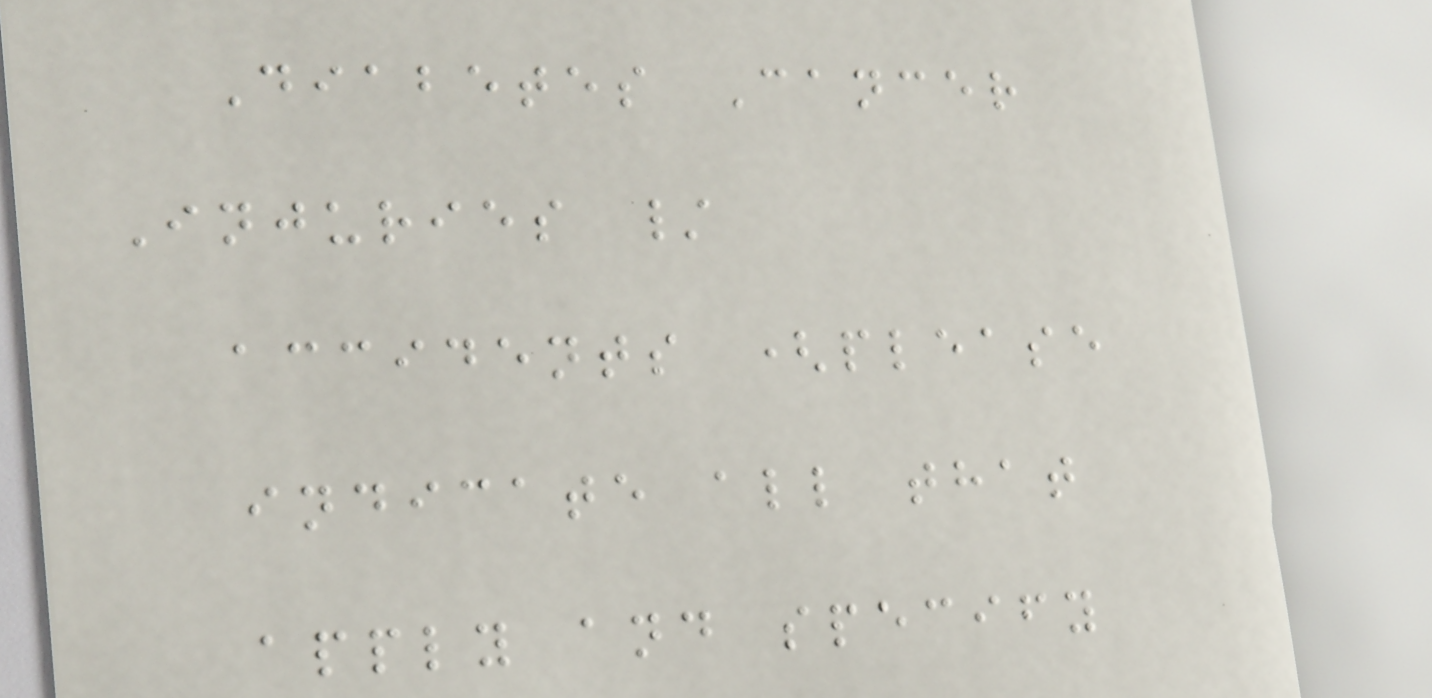Diabetes Cancer
Injuries /
accidents (please
indicate all that
apply and specify
